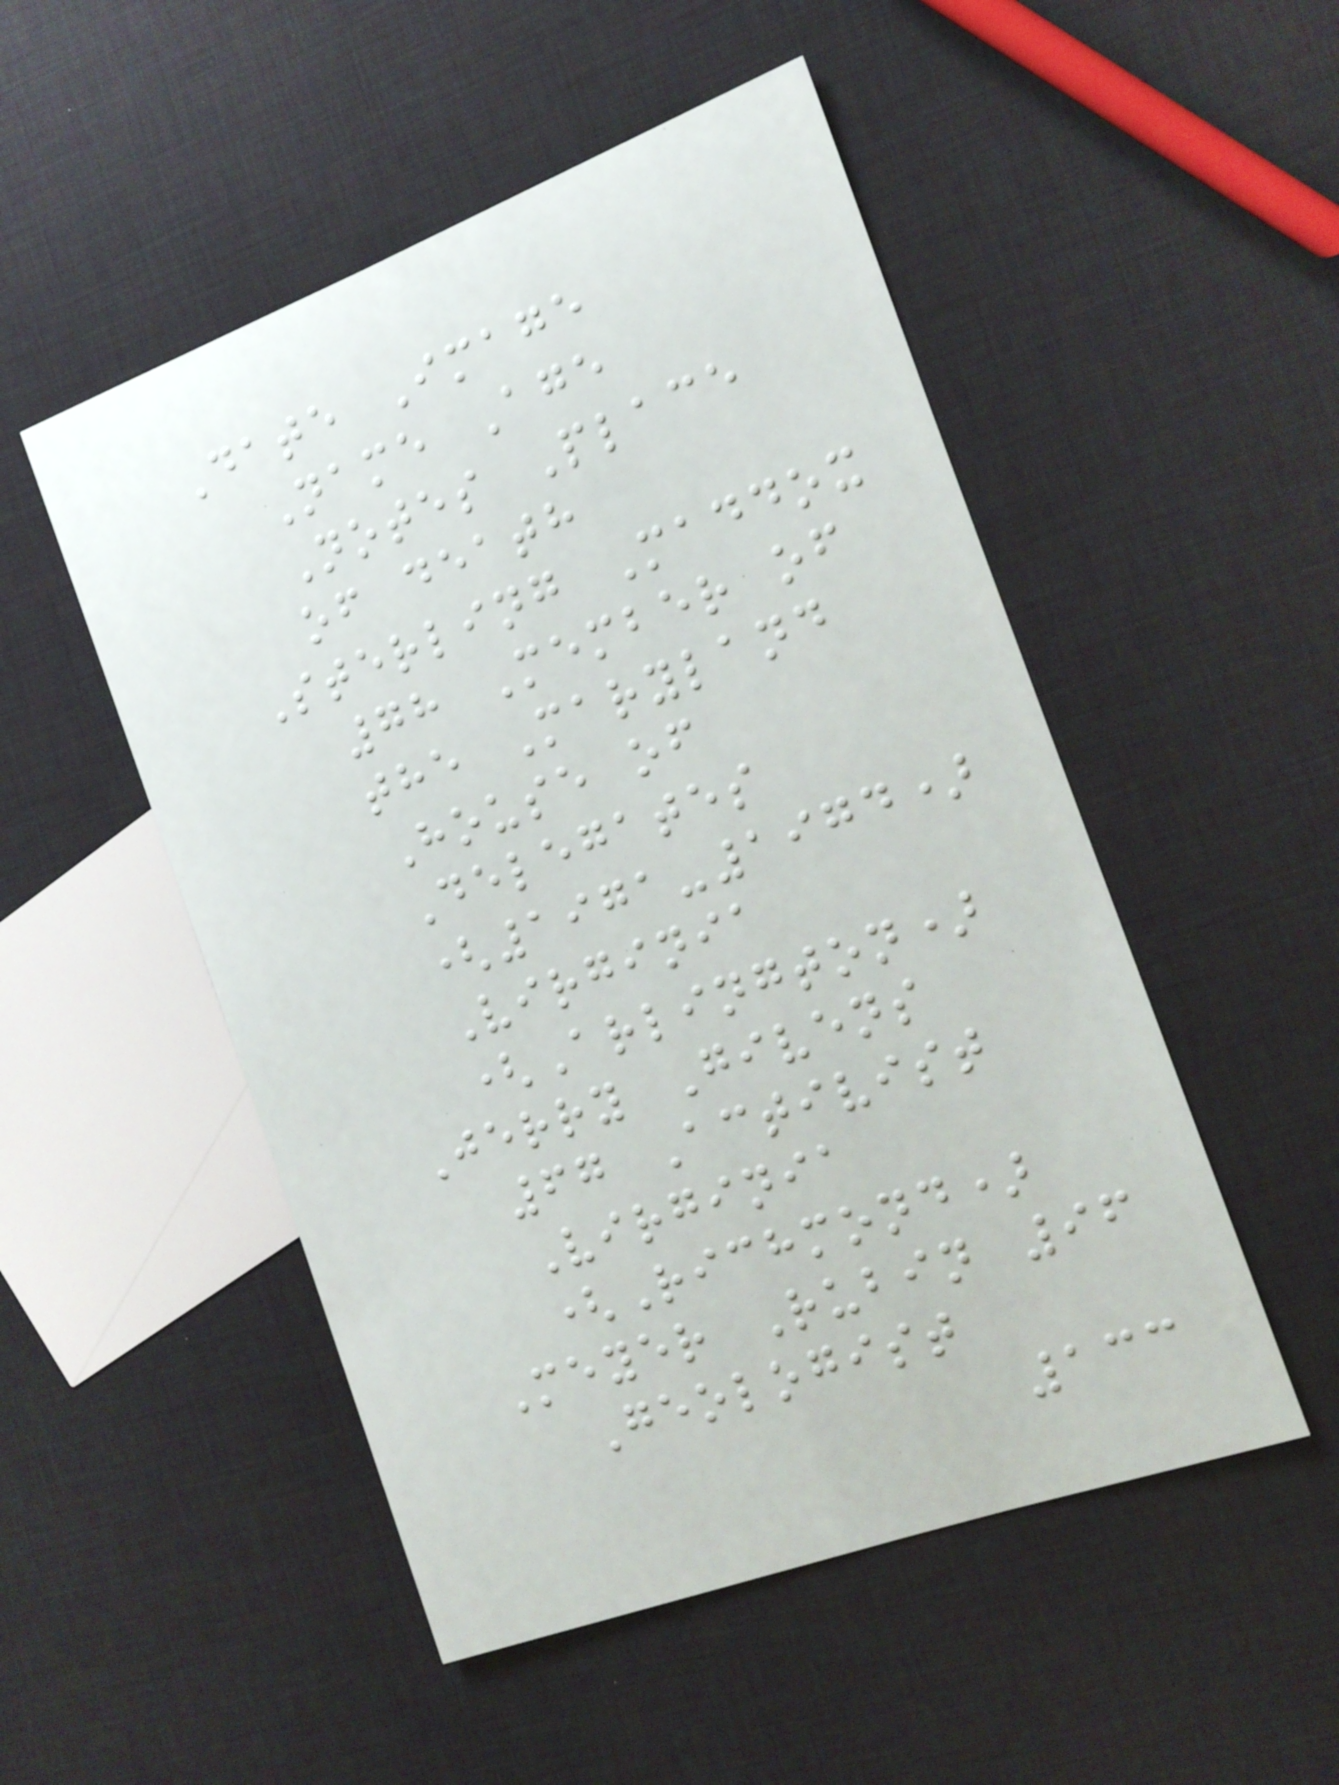Date Image
Name Age
Notes Place
of death
Sterling Maddox
78 Member of
the Maryland
House of
Delegates
(1971-1974)
Virginia
(Arlington)
Jerry Givens
67 Activist
Virginia
(Richmond)
Meyer Rubin 96
Geologist
133
